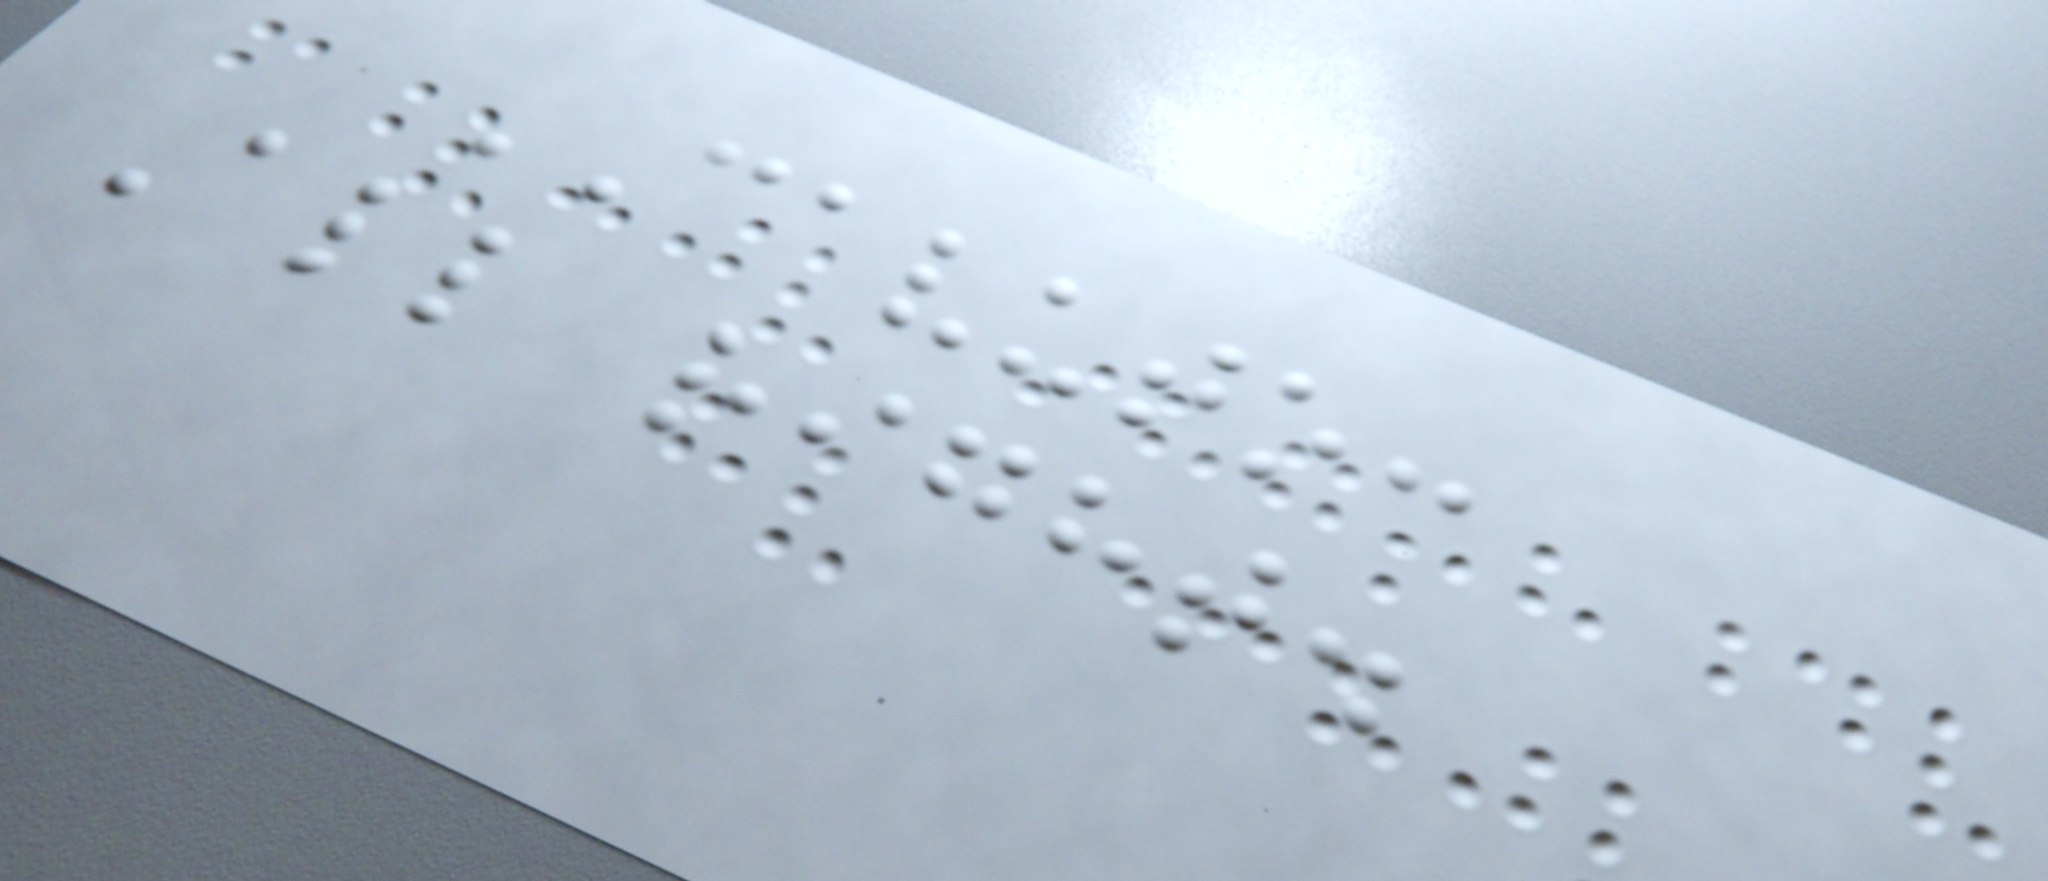CAVUTO:
All right.
